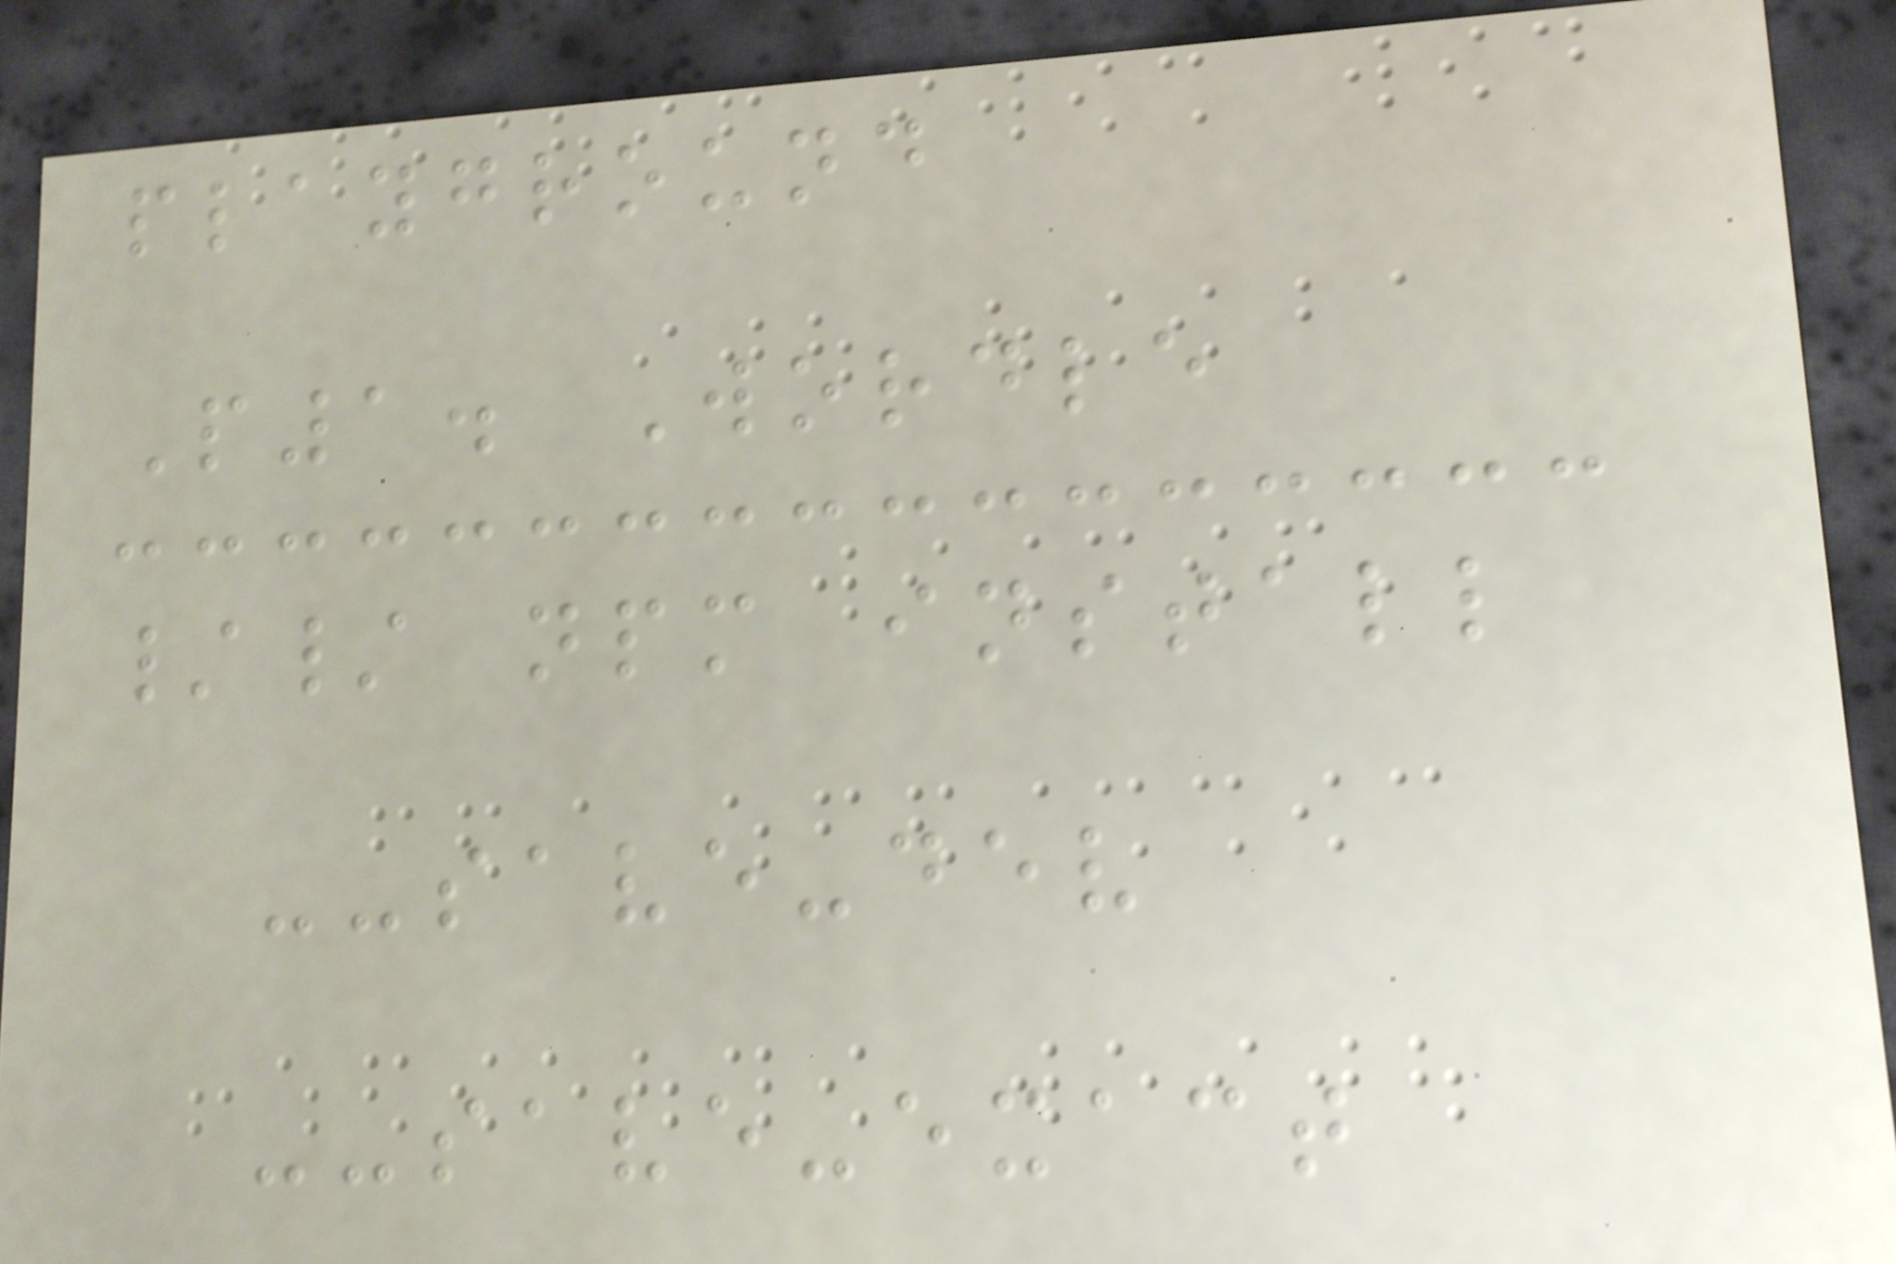playground
P1. Wordle
// npm install
--save-dev
--save-exact
